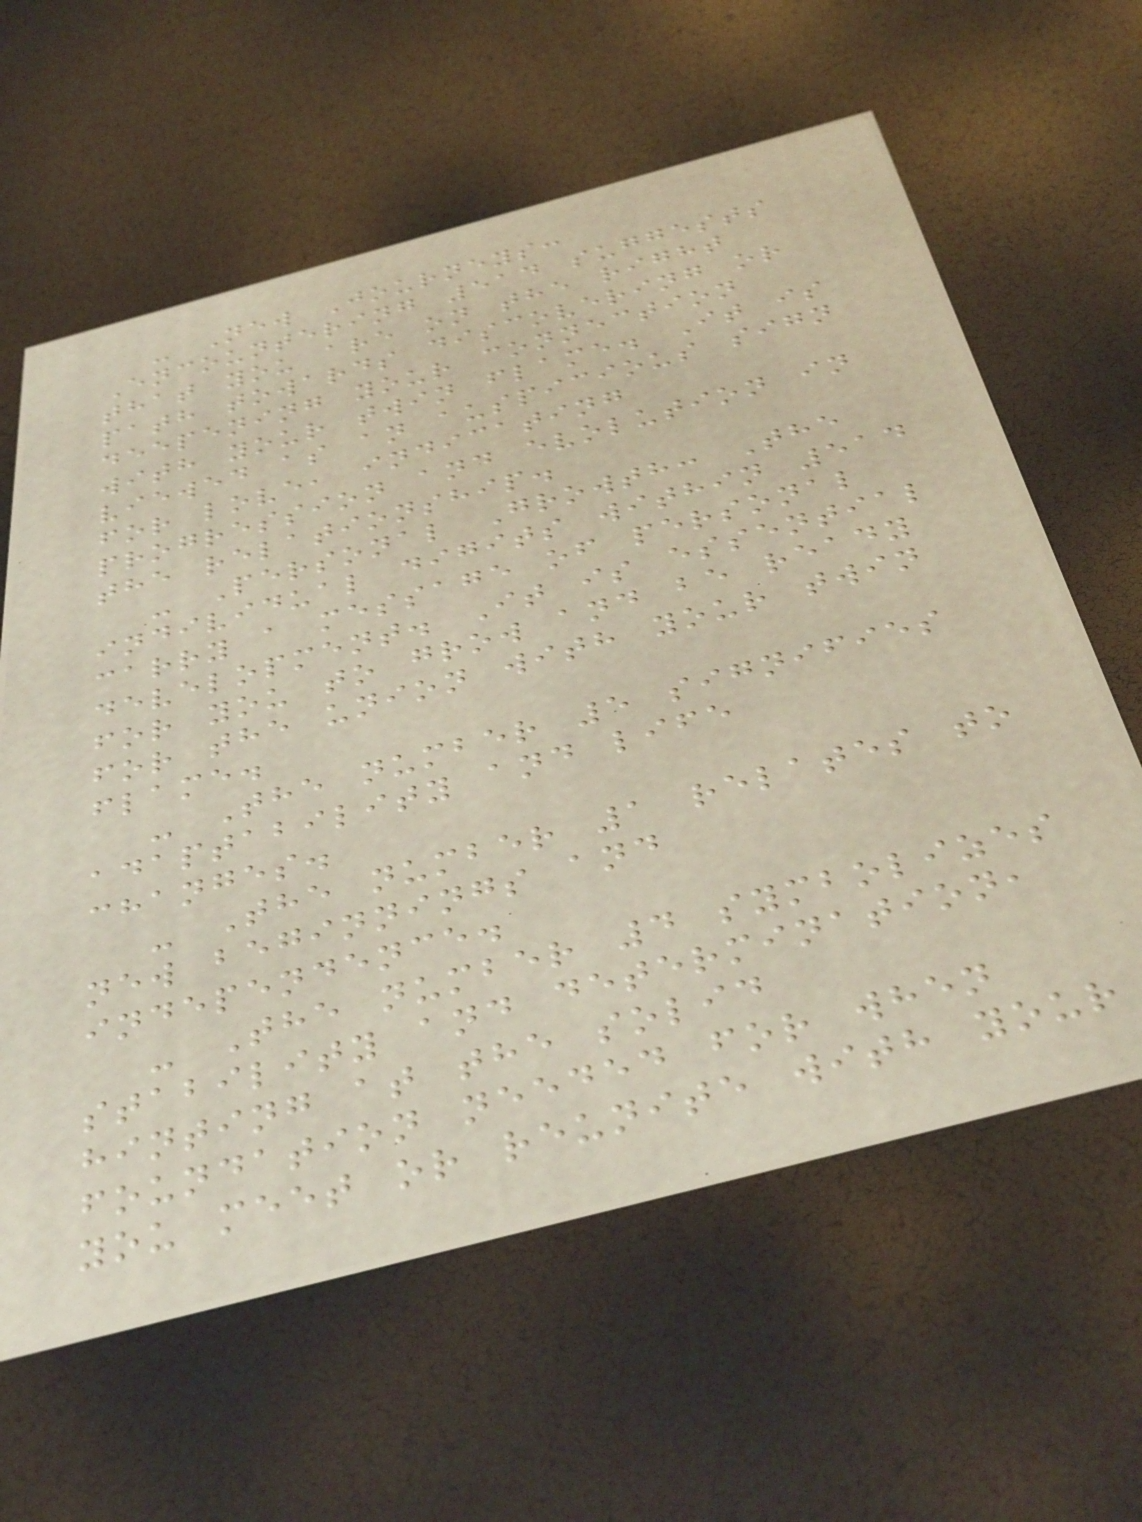- New Journeys:
Encountering 514 suggests
that you are on the right
path towards discovering or
deepening your connection
with your twin flame. It is
viewed as an auspicious sign
for love, indicating
progression and evolution in
the relationship.
- Personal Growth: The
individual digits within 514
carry a message of personal
development. It is essential
for you to grow and be ready
for the union with your twin
flame.
- The number 5 signifies
adaptability and life
changes.
- The number 1 relates to
new beginnings and
independence.
- The number 4 symbolizes
stability and determination,
hinting at the solid
foundation needed for when
you meet or reunite with your
